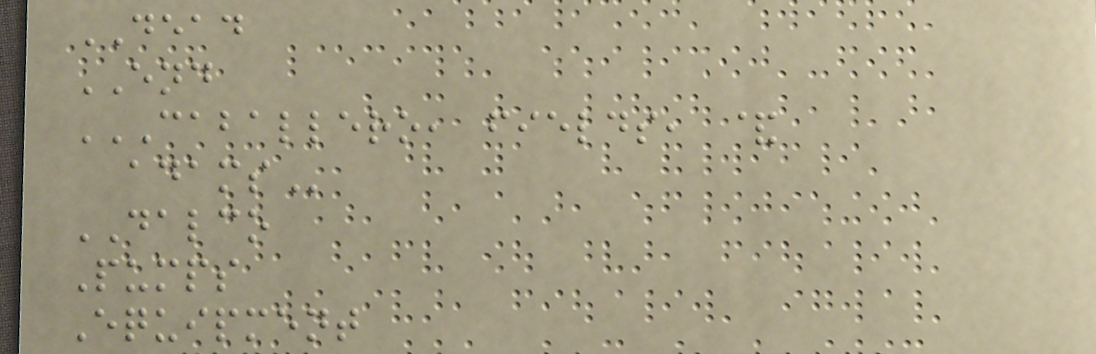DEAD
END
CABALLERO, FIELDS, &
ADAMS
DALCO
Pumps
Equipment
